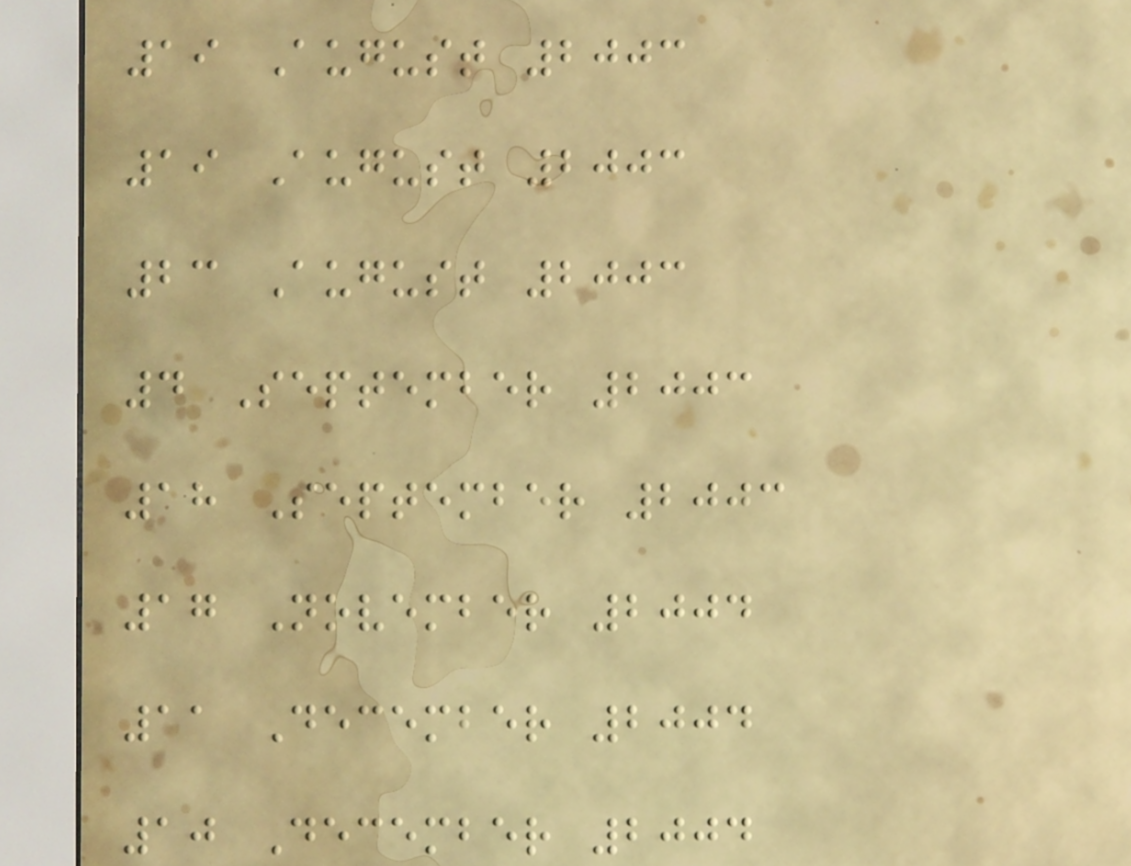19 August 2003
19 August 2003
23 August 2003
4 September 2003
18 September 2003
17 November 2004
11 December 2004
10 December 2004
